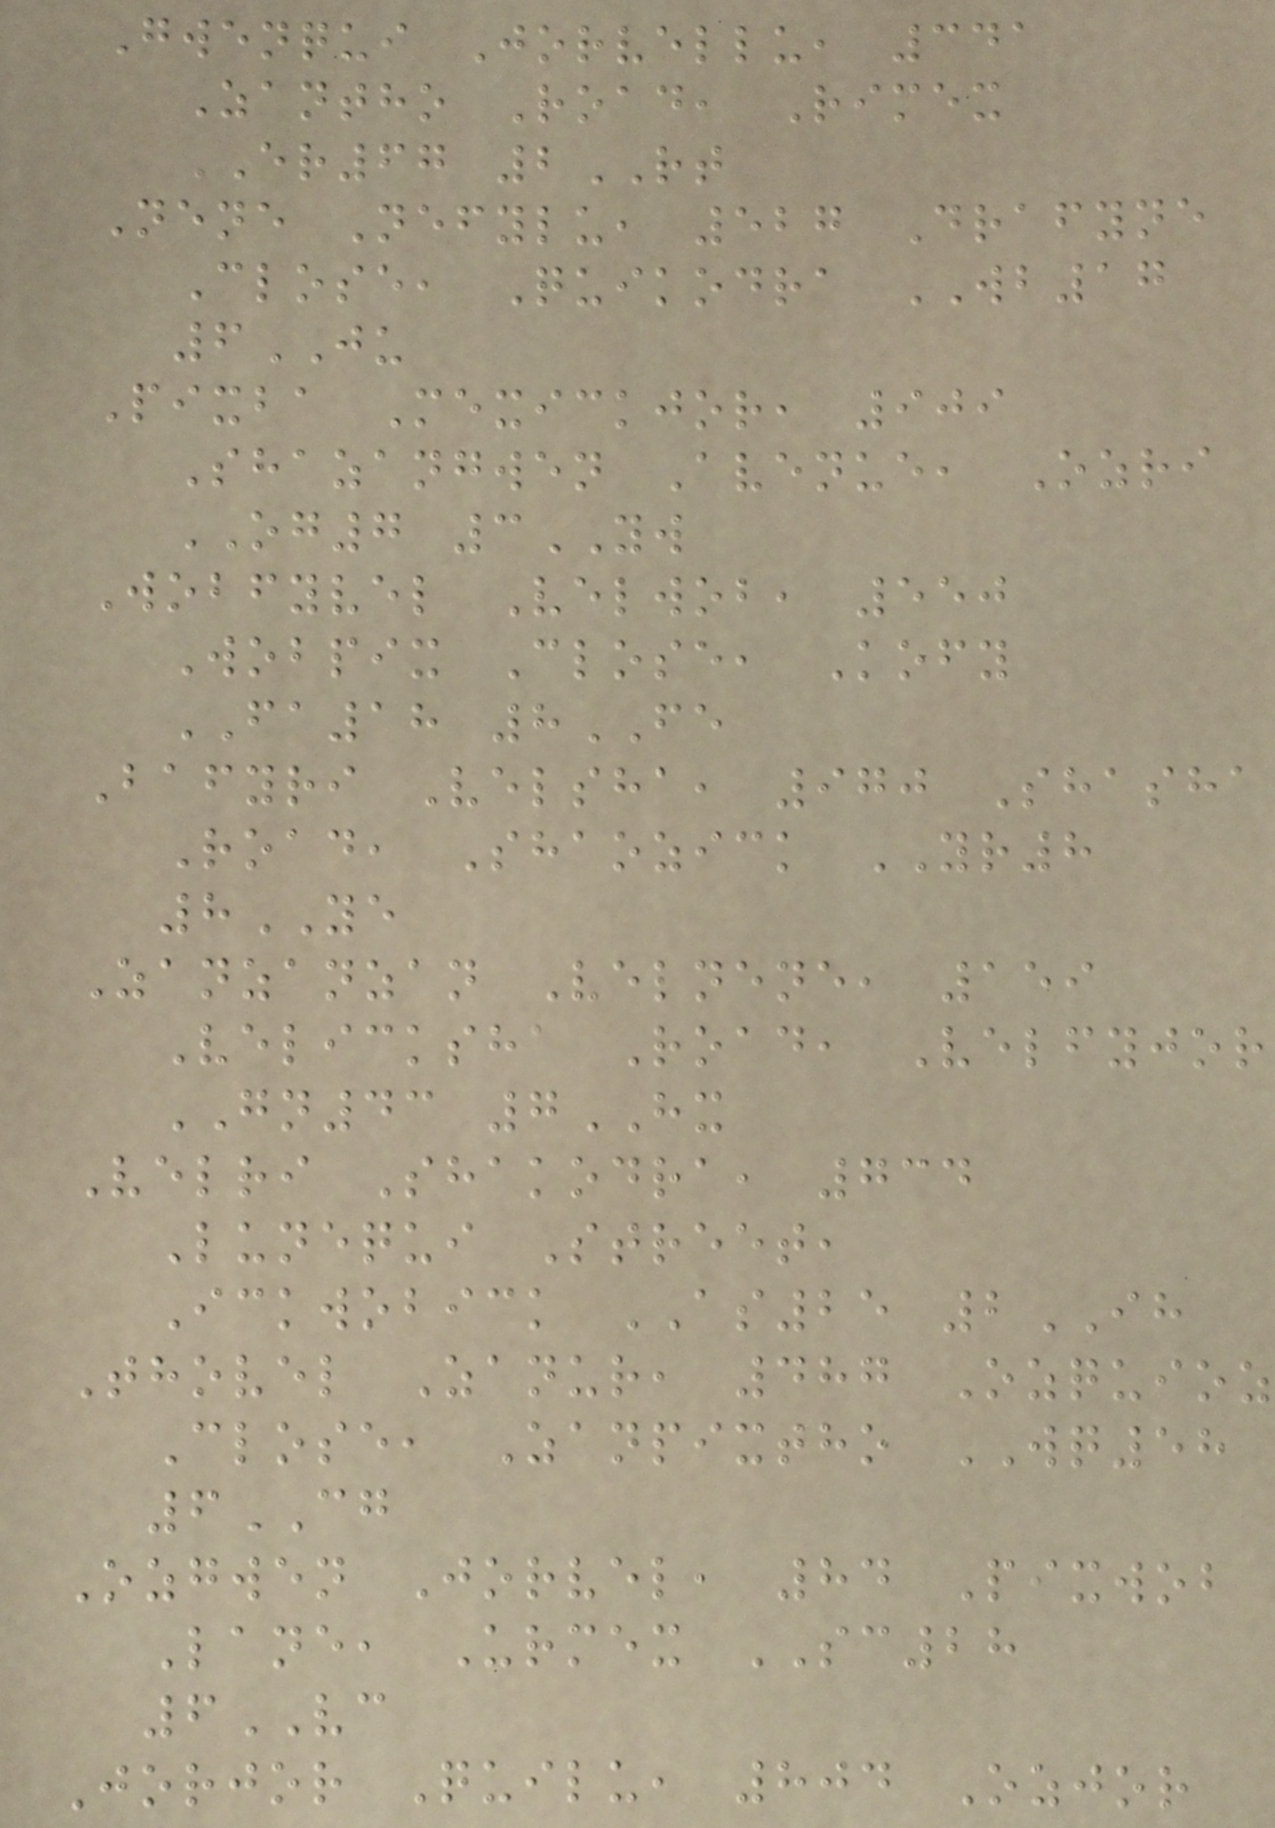Gwenqui Jorvellu, 341
Zantho Road, Rimex
ER67 2RT
Nene Nefylu, 527 Drafyne
Close, Quikodra WB17
6JU
Pixba Mexickjor, 909
Shazangwen Avenue, Ozri
OG7 3YW
Wobfyvel Velwob, 550
Wobpix Close, Kofy
FA18 8FE
Bafyri Velsha, 970 Shasha
Road, Shaozick YR8
8YE
Zanzanzan Velnene, 159
Velicksha Road, Velfyjor
GN43 7HX
Velri Shakodra, 734
Lunequi Street,
Ickwobick AS25 2IH
Thovel Zanur, 487 Ozquioz
Close, Zanpixtho WQ58
6CG
Ozgwen Jorvel, 84 Pixwob
Lane, Urmex SC28
6VC
Jorjor Quilu, 804 Ozjor
